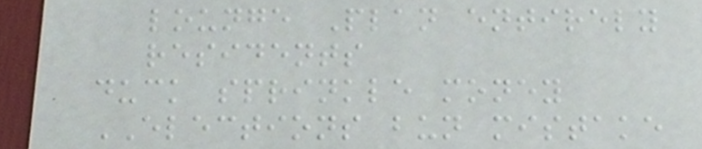lounge Plan entirely
residents
duck sprinkle money
ELECTIONS bun mistake
